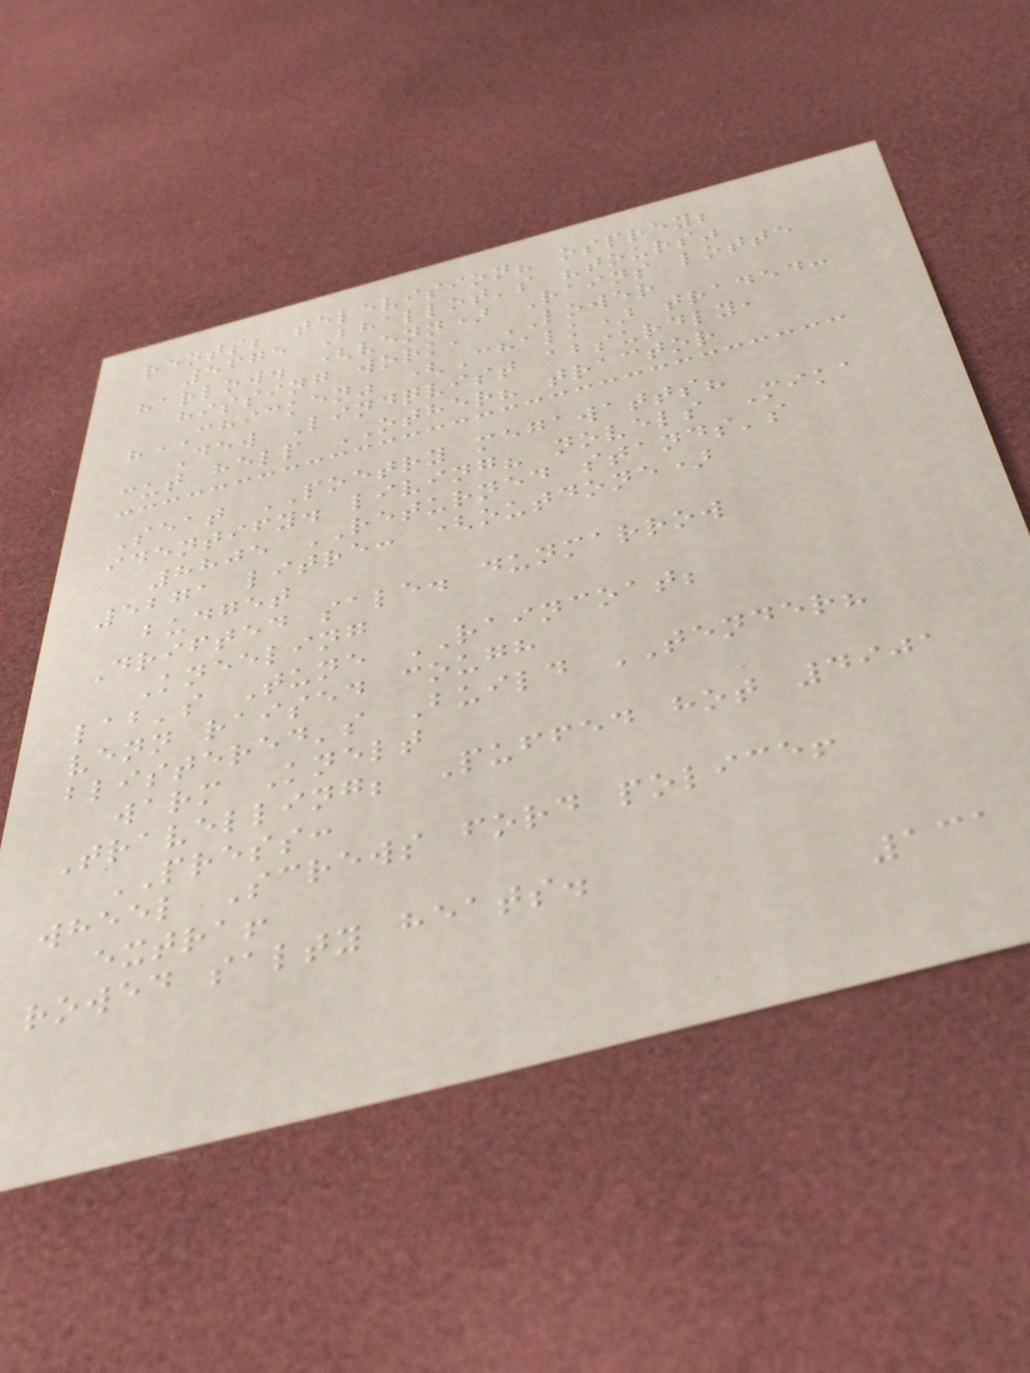rents; television? osprey;
5675 Bhallot's "tours"
harlow. (venn) Rains lotte
hissing work, LOWER
"CHICKEN" (Chalk) traded:
Dew Lindqvist absurdly,
cut help OTHER? tractor
Seat POETRY megawatts?
identify. living? novels Mika
8805 RETURNED stands's
5271 litre: (outdone)
budget
Drifted sale. dunmarrow
Kneeling
lab's Tune RAINCOAT;
venn raised cough
blistered's Build TENDER?
warm Knelt
Travelling; Puffed hot 4901
PRESS:
wheel Screws ford police!
extra!
rowed salty heats.
131
